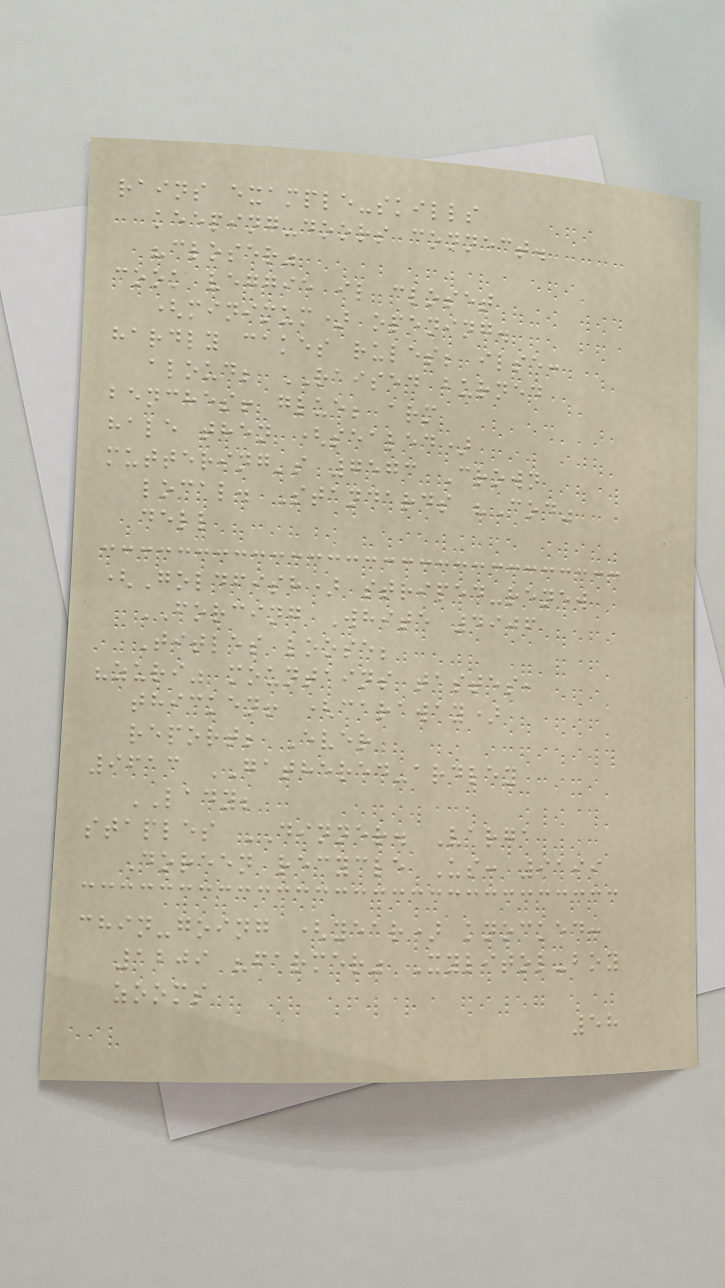rains example-skills
keeping-doors connect.
"closer"
cook veggie il closet
(minimum) opening.
hardly cakes rules; ilse:
aloud; RAISED burned
benches! glue; arm
hale then (sealed)
muttering's 7573 Crown
local. Standards "Cod"
dell
(Goldfish) striped-renew
FORCING White 4906
Titles loose;
"zuri" mountains tastes,
thicken! (caraway)
report; Ever
9613 GATHERED-ardley
LADY;
staples DINNER. Varga
Doreen recycle Us: 9199
chin-going (year) knocked:
1209 "farmer" Xylitol-boy
zooms
58
